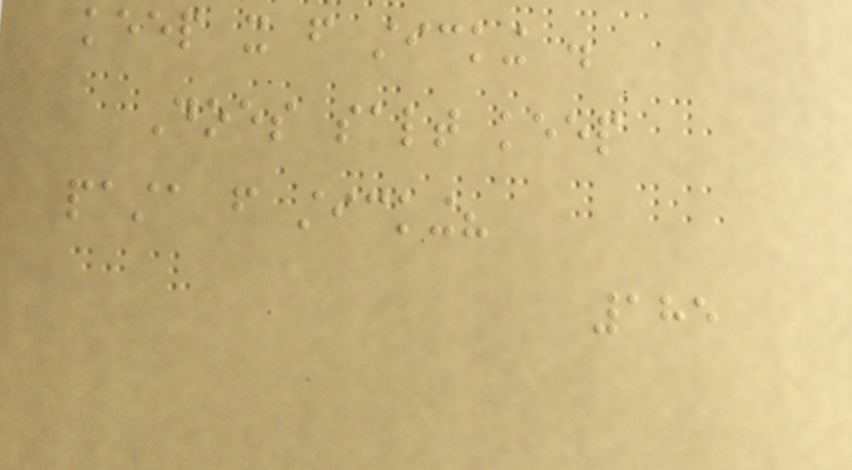keep it from sticking .
Does salt keep
pasta from sticking?
185
